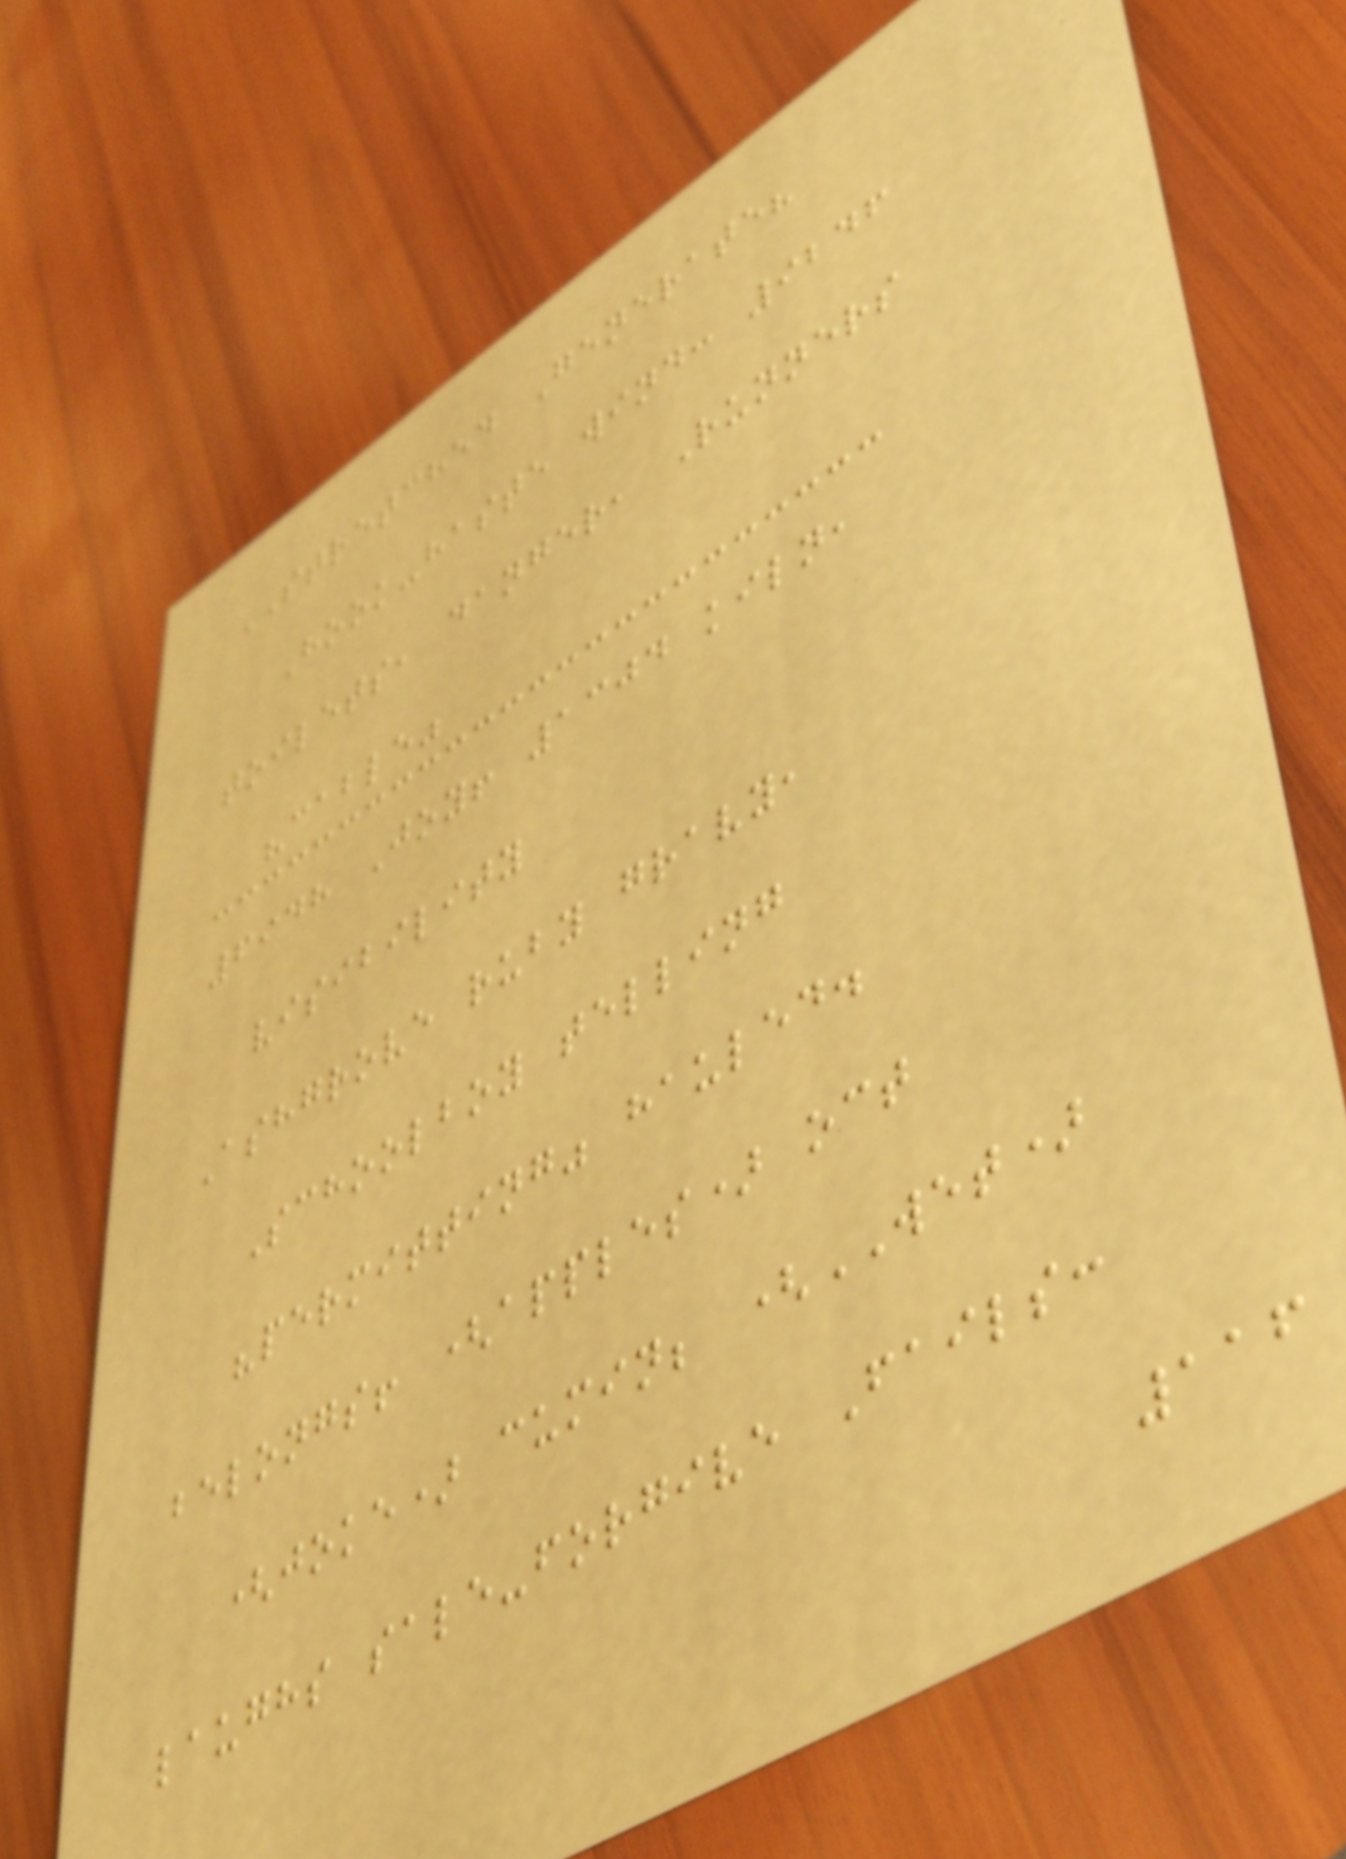STRETCHED Generate?
Hook-haste wind: 9246
toilets, danger, Runners
"cable"
6948 Joy! 1304 kiln,
visibility
Ashgrove ruby gravy,
Schoolboy telling
"permitting" hauled.
belongs! (apples) oct
(joke) cumin; (WET)
laughs sale-forgive Fails:
116
